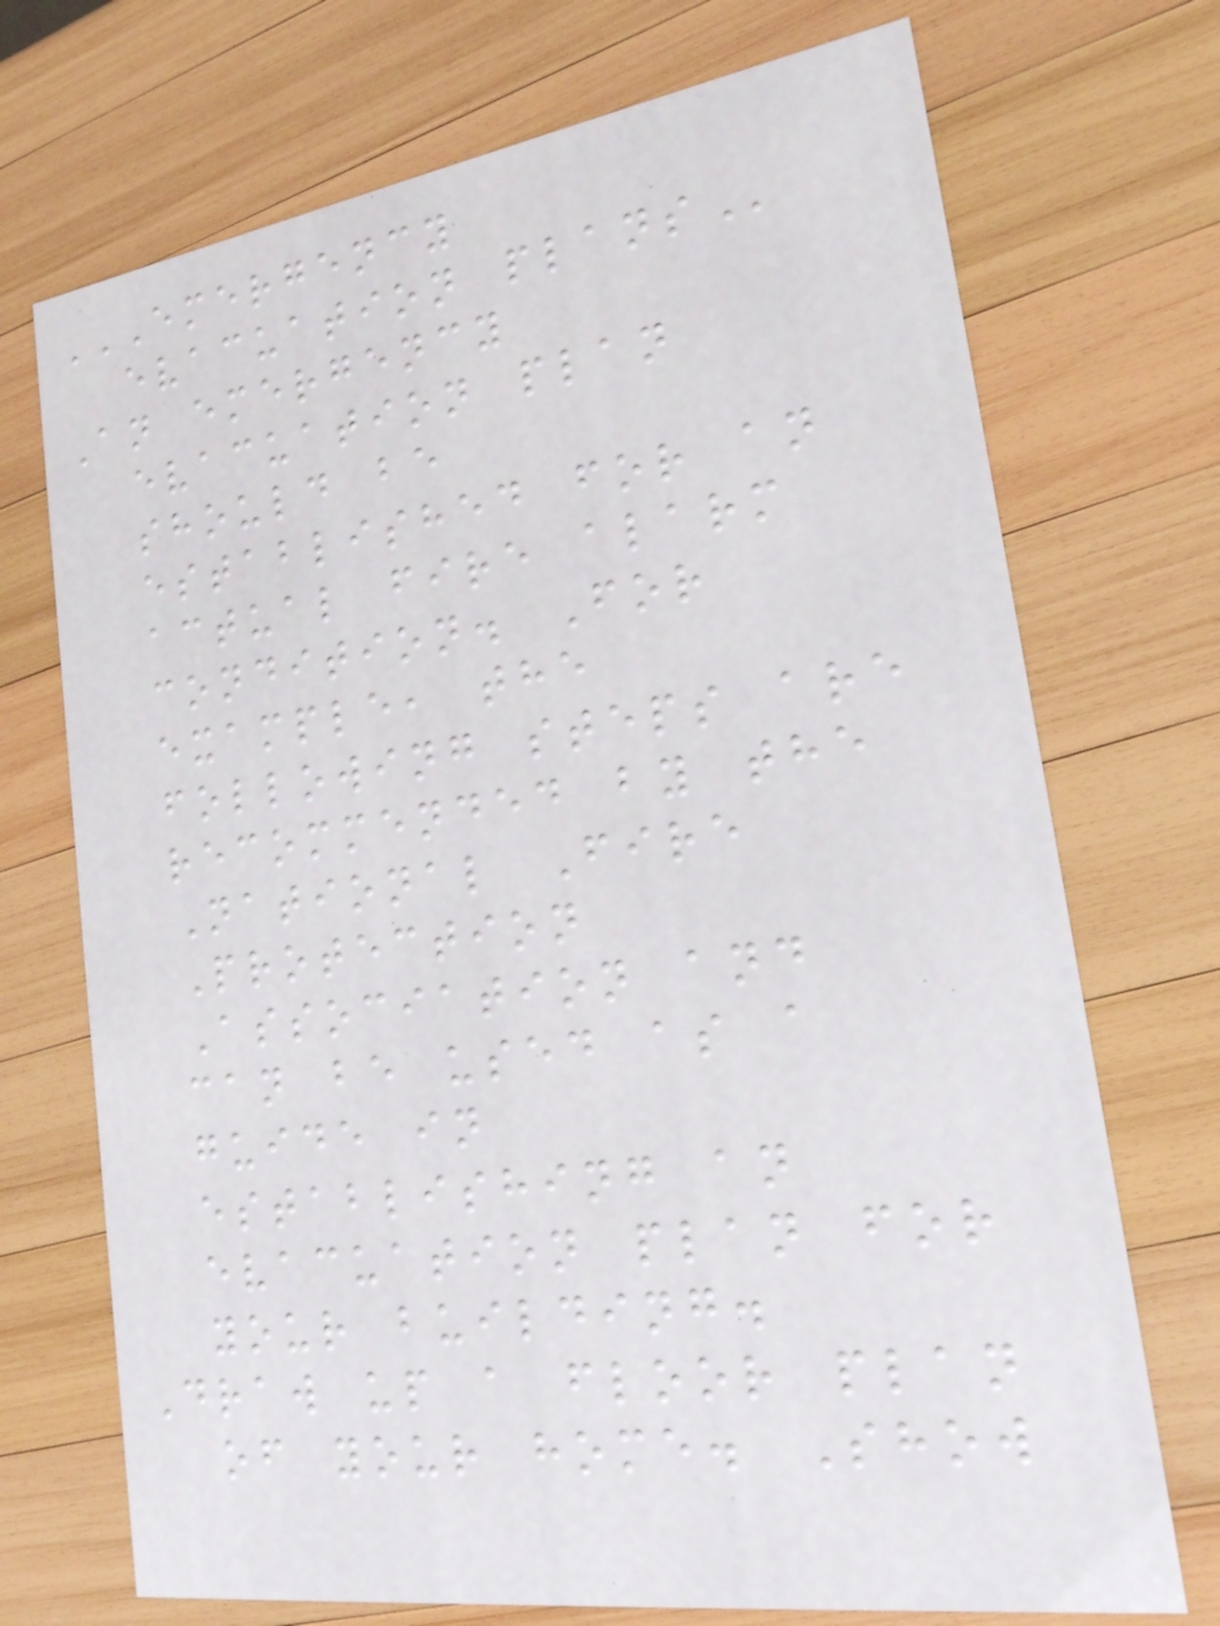EMERGENCY
EVACUATION PLANS
An emergency
evacuation plan
should be
established for an
actual fire alarm
condition. For
example, the
following steps are
recommended by the
National Fire
Protection
Association and
can be used as a
guide in
establishing an
evacuation plan for
your building.
Draw up a floor plan
of your home. Show
